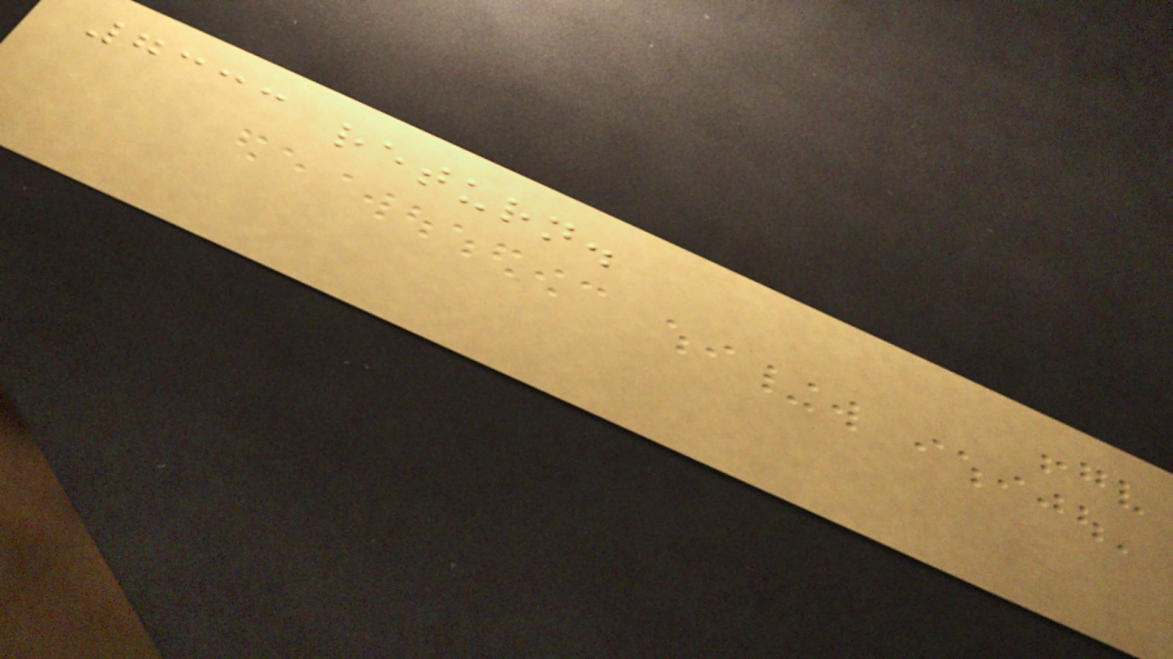7333 return.
